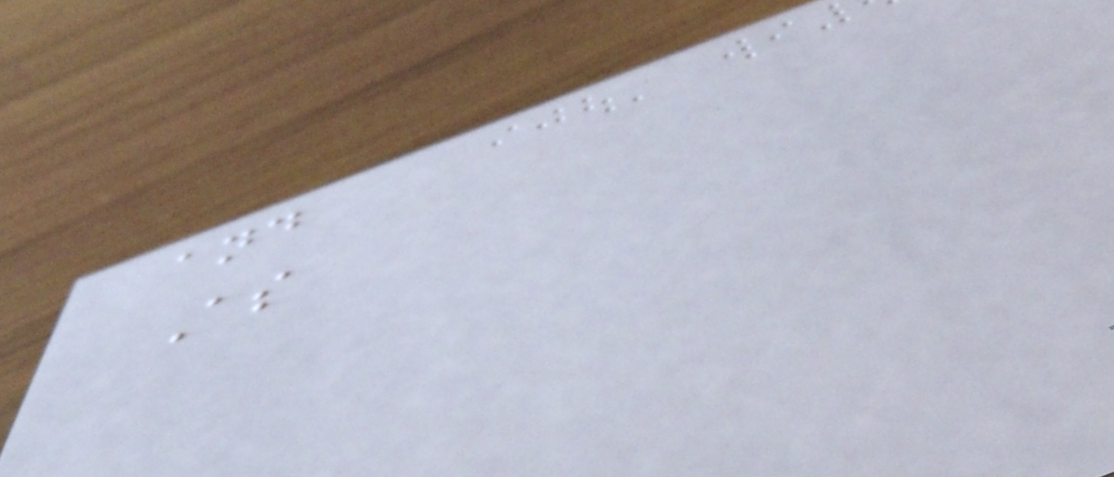and
As
